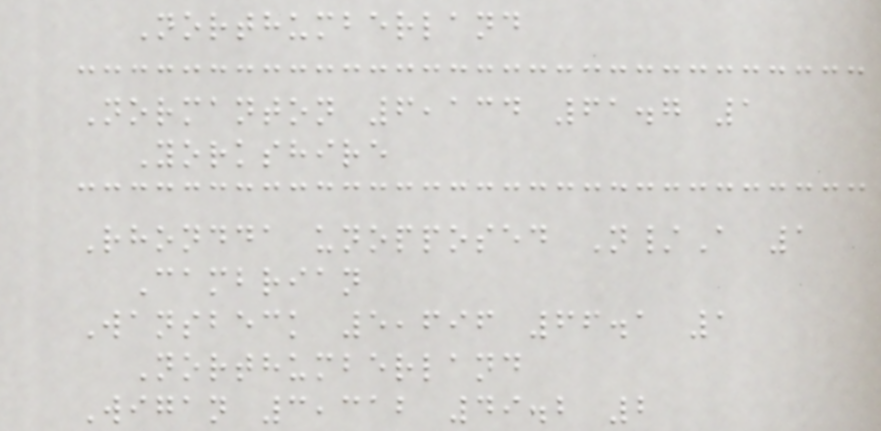Northumberland
Normanton 6,134 61.7 1
Yorkshire
Rhondda unopposed N/A 1
Cambrian
Wansbeck 5,696 66.1 1
Northumberland
Wigan 3,312 49.2 2
